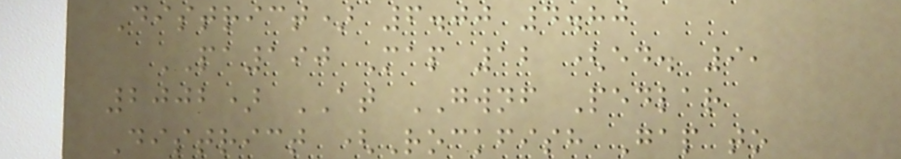District) 6.00 4.80
PA190 Map 12 (ed. 9,
2002) AT GWNF Pedlar
District (Rockfish Gap to
